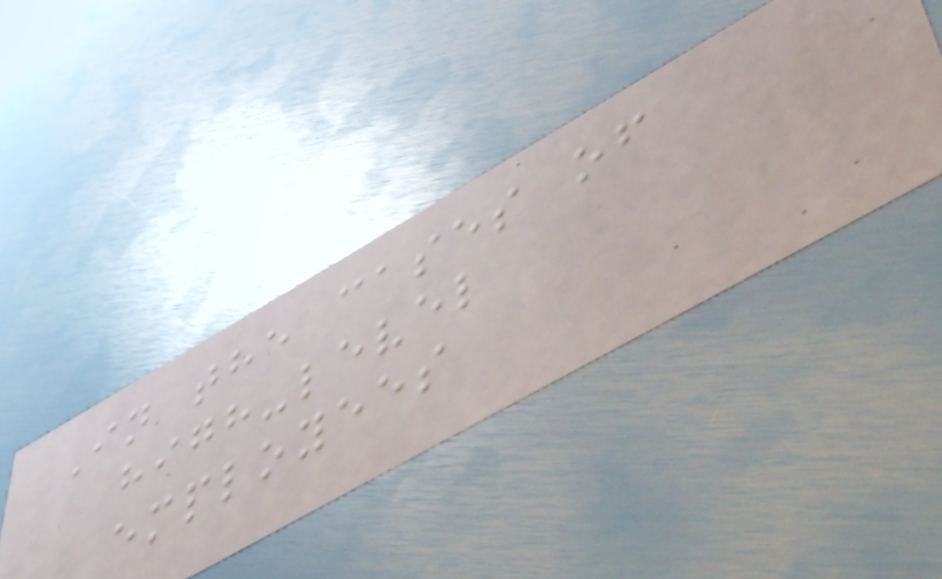In the cases of
high-level
employees
